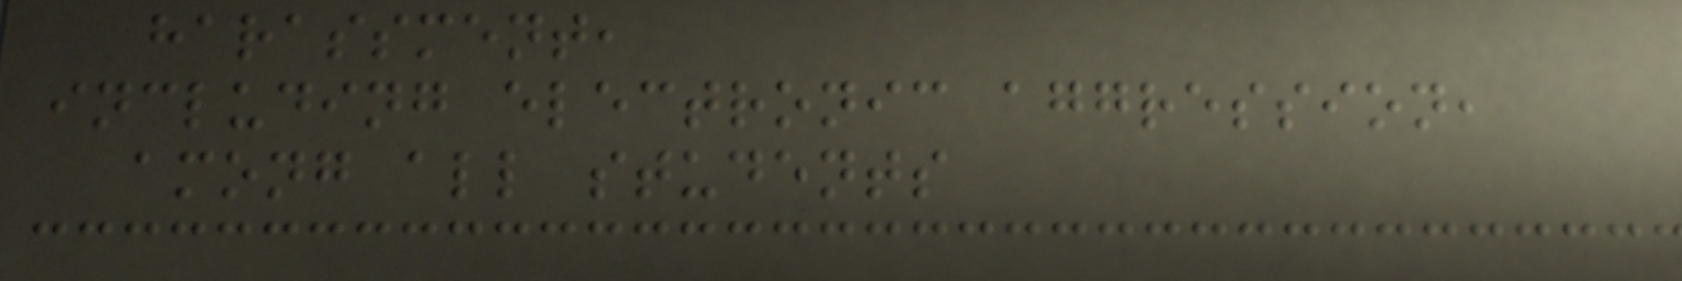harassment,
including electronic aggression,
among all students
